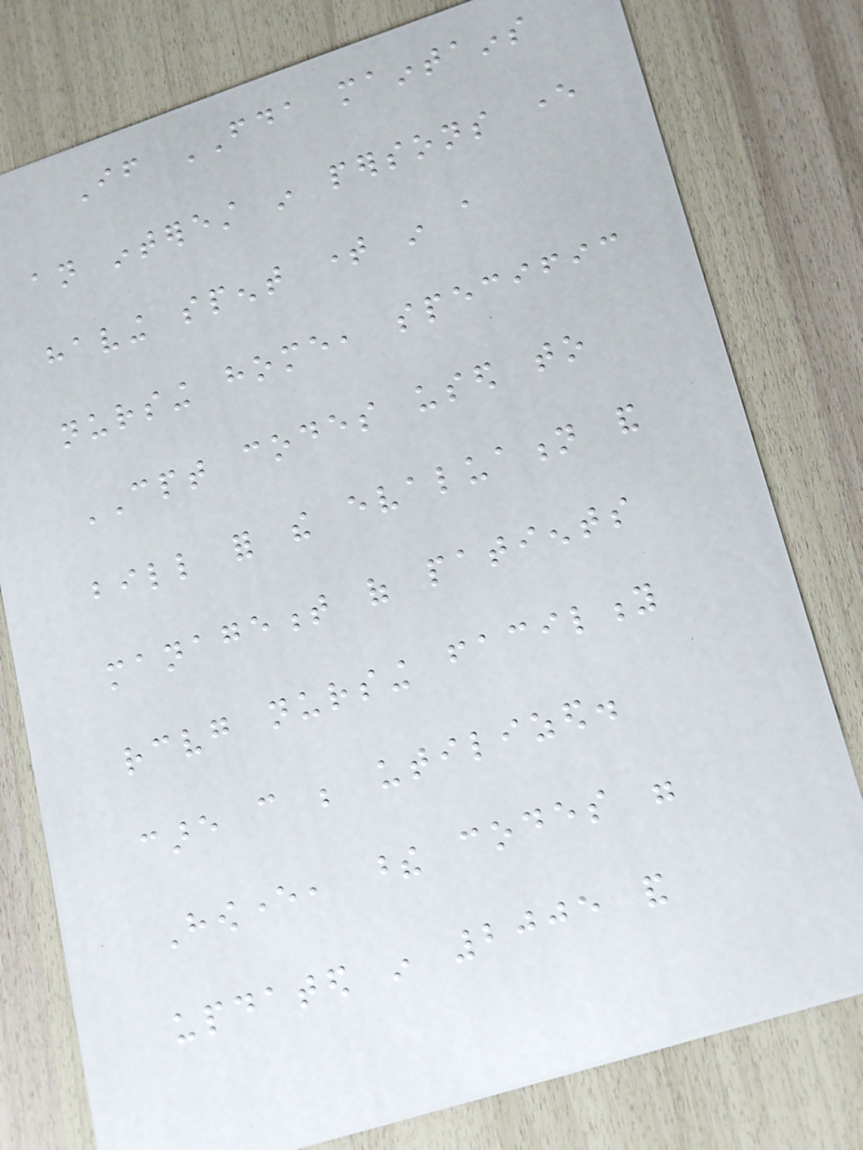If FDA maintains
an interest in persons ever
having spent time in a
nursing home, specific
CPT codes used to
bill for the evaluation and
management of patients
receiving nursing facility
care can be utilized.
However, these codes were
updated in 2005 and
